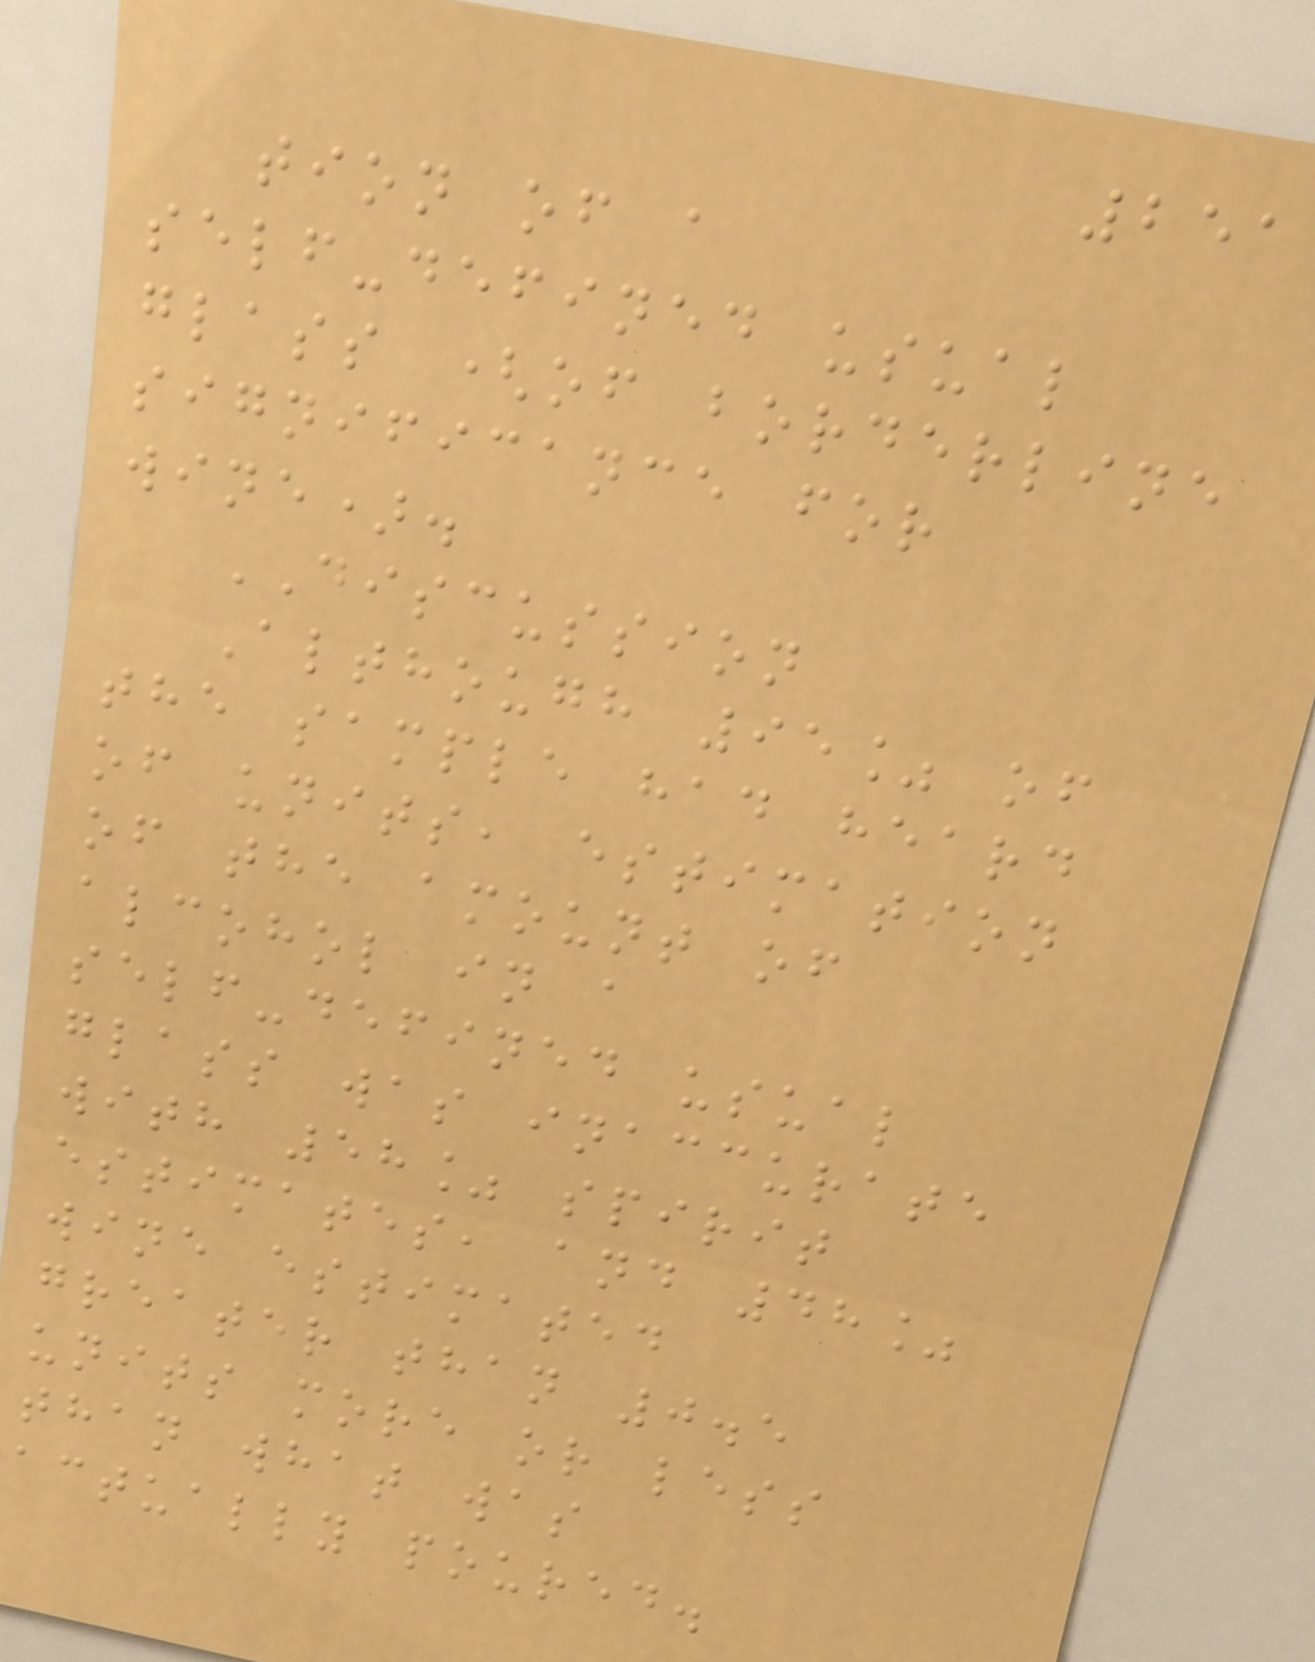251
tion of a
self-defined usual
glass (of borderline
significance for
wine).
DISCUSSION
Although 95% of
the sample had heard
of units, estimation
of the amount of
alcohol in a
self-defined usual
glass was inaccurate
with 58% spirit
estimates, and 48%
wine estimated
greater than 0.5
units more or less
than what was
actually poured.
